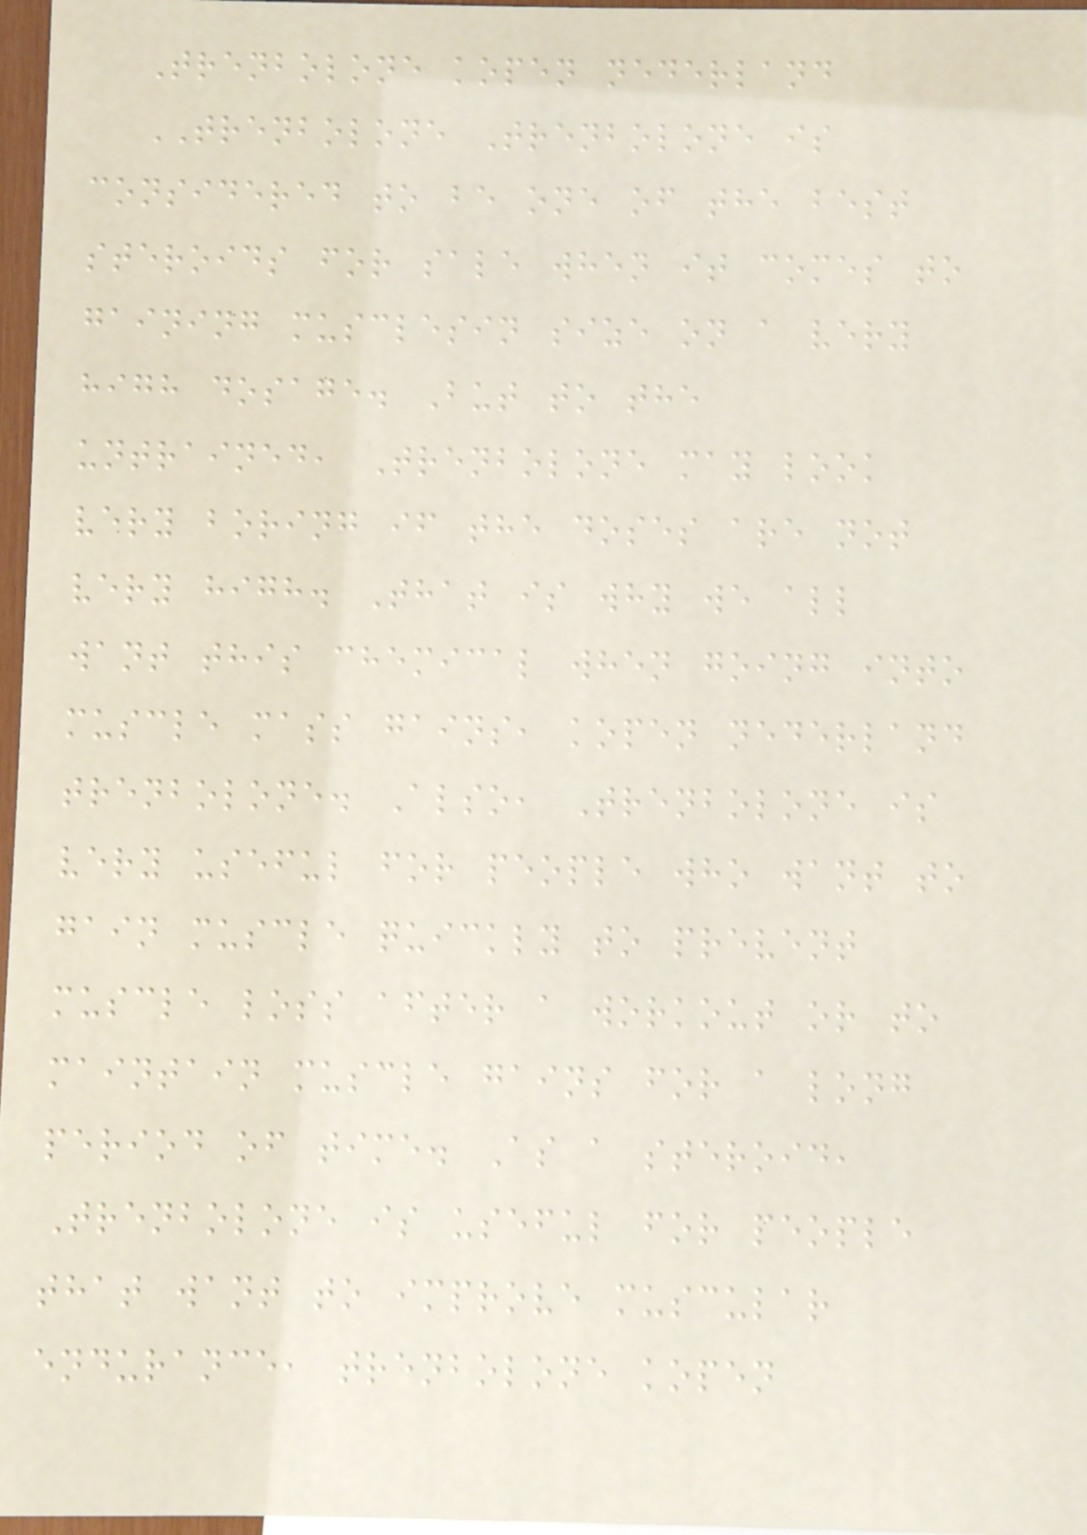Trenbolone kopen nederland
TRENBOLONE Trenbolone is
considered to be one of the best
steroids for sale when it comes to
gaining musclesin size on a very
high dosage. But to the
untrained, Trenbolone may look
very boring if the doses are not
very high. That is why we all
want this chemical when going into
muscle mass gains, kopen nederland
trenbolone. Also, Trenbolone is
very useful for people who want to
gain muscle quickly to prevent
muscle loss after a workout or to
maintain muscle gains for a long
period of time. As a steroid,
Trenbolone is useful for people
that want to improve muscular
endurance, trenbolone kopen
